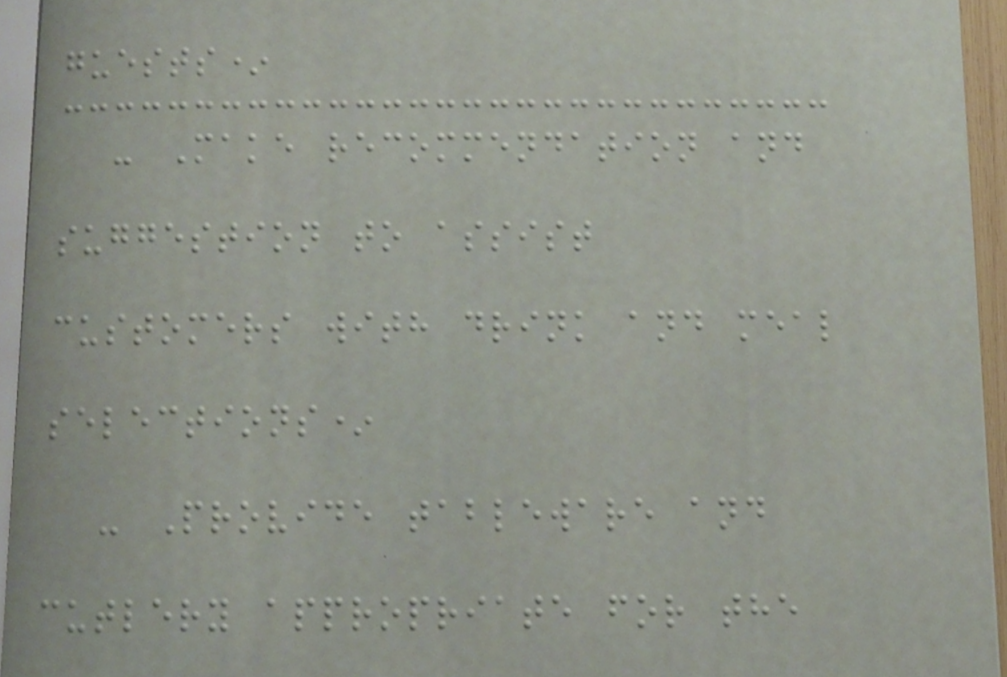guests*
- Make recommendation and
suggestion to assist
customers with drink and meal
selections*
- Provide tableware and
cutlery appropriate for the
